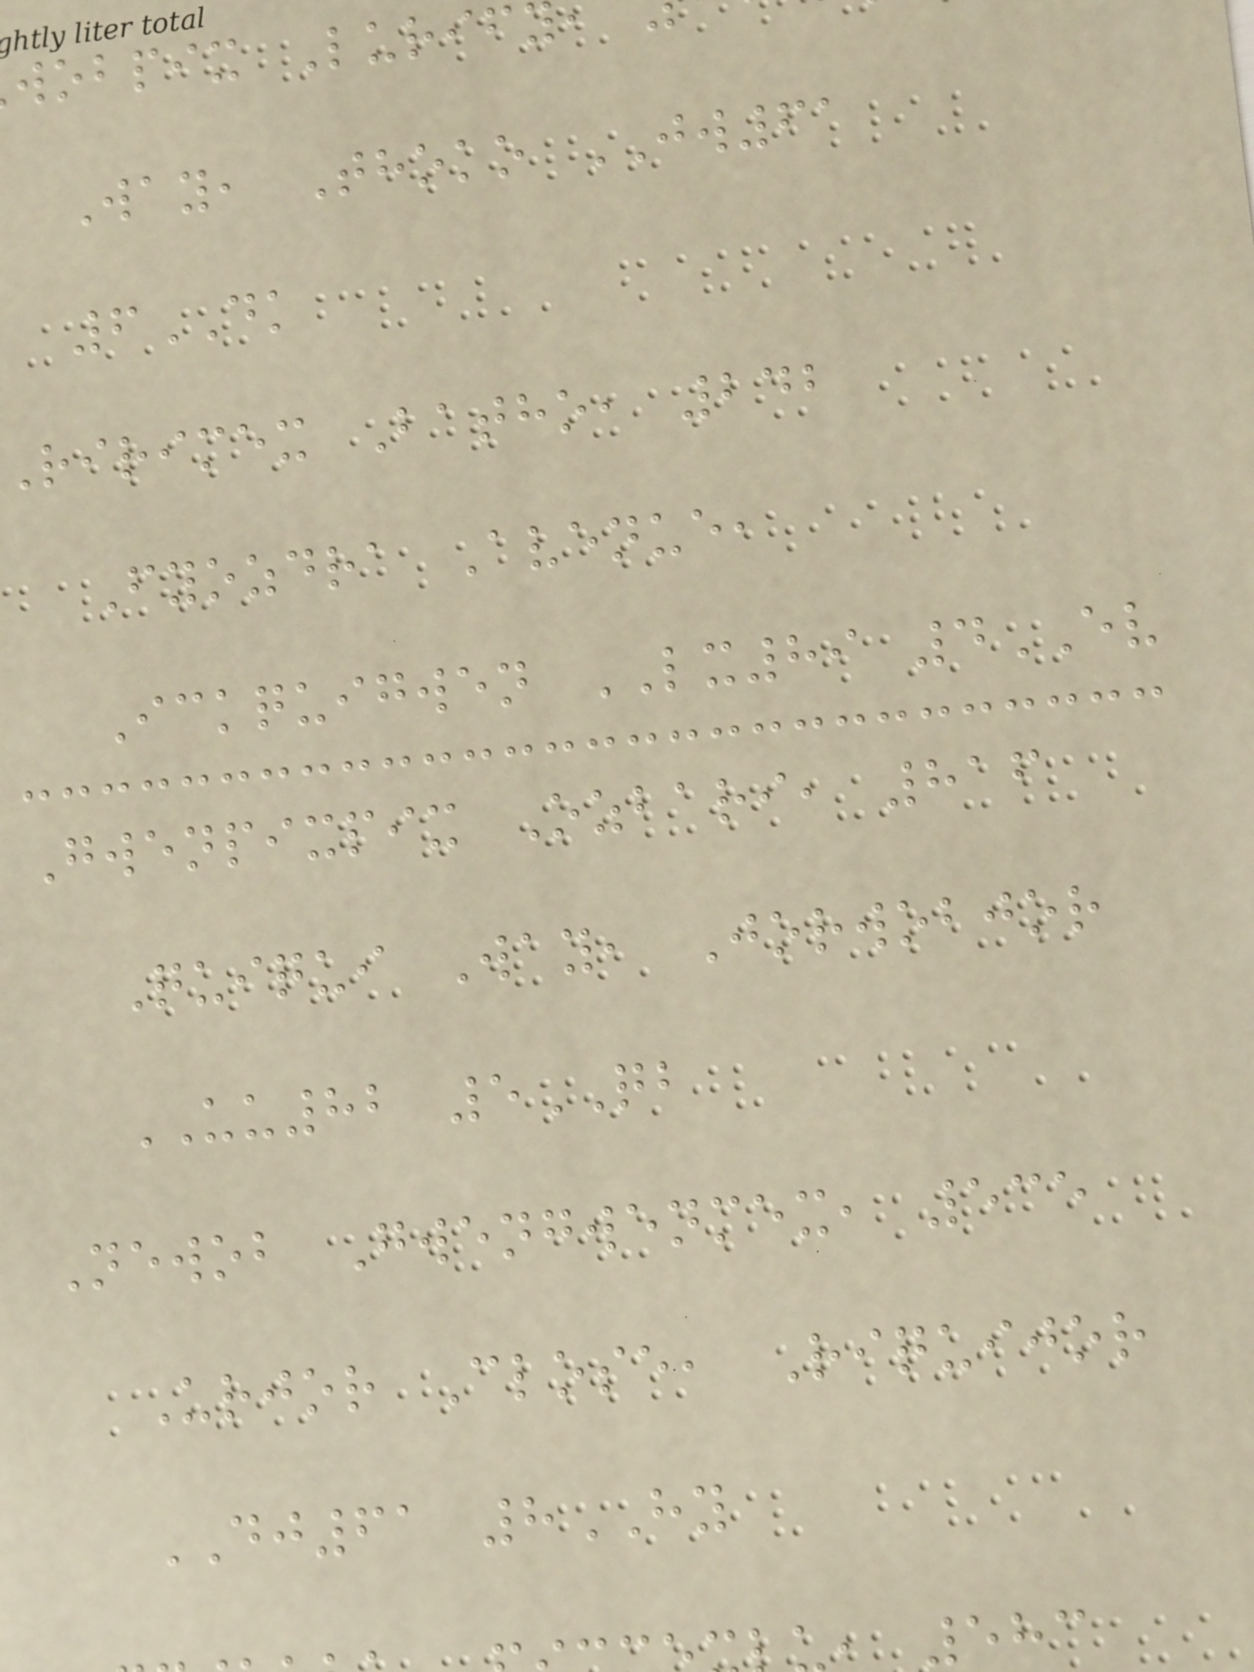wobpix Lurif
Way, Thoko JW61
6DK
ririmex Batho, 242
Fyozdra Avenue,
Ickquigwen LX89 4EV
Gwenpixpix Ozbari, 816
Quiqui Way, Jorwobjor
UU82 5QB
Newob Gwengwenmex, 535
Urjor Close, Riquijor
DJ61 8HY
